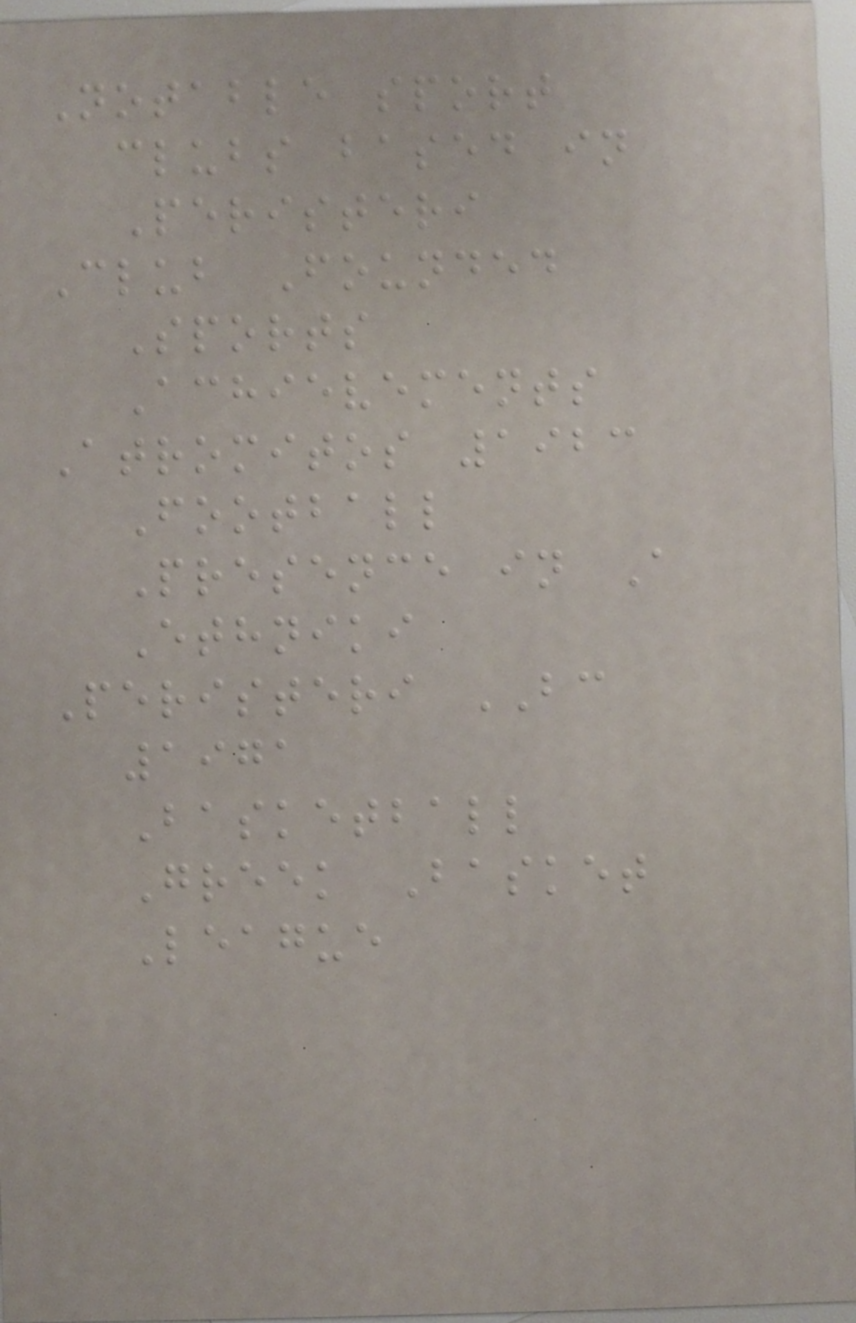Notable sport
clubs based in
Peristeri
Club Founded
Sports
Achievements
Atromitos 1923
Football
Presence in A
Ethniki
Peristeri BC
1971
Basketball
Greek Basket
League
